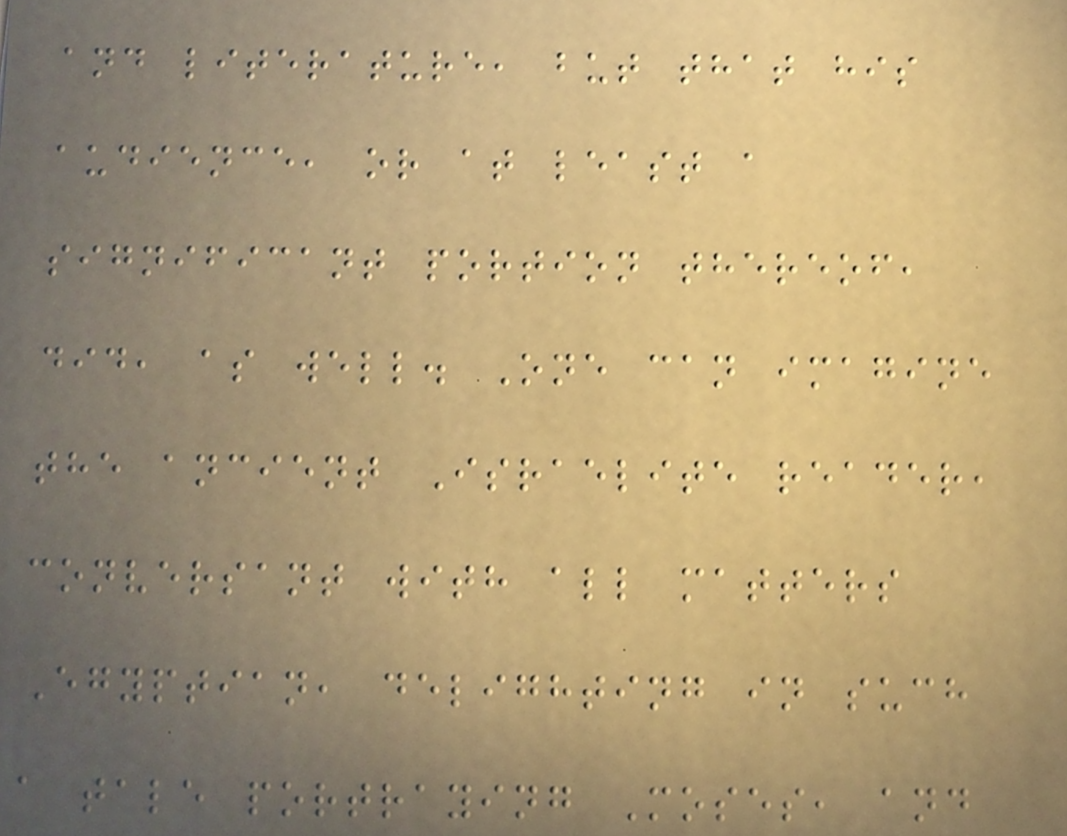and literature, but that his
audience, or at least a
significant portion thereof,
did, as well. One can imagine
the ancient Israelite reader,
conversant with all matters
Egyptian, delighting in such
a tale portraying Moses, and
